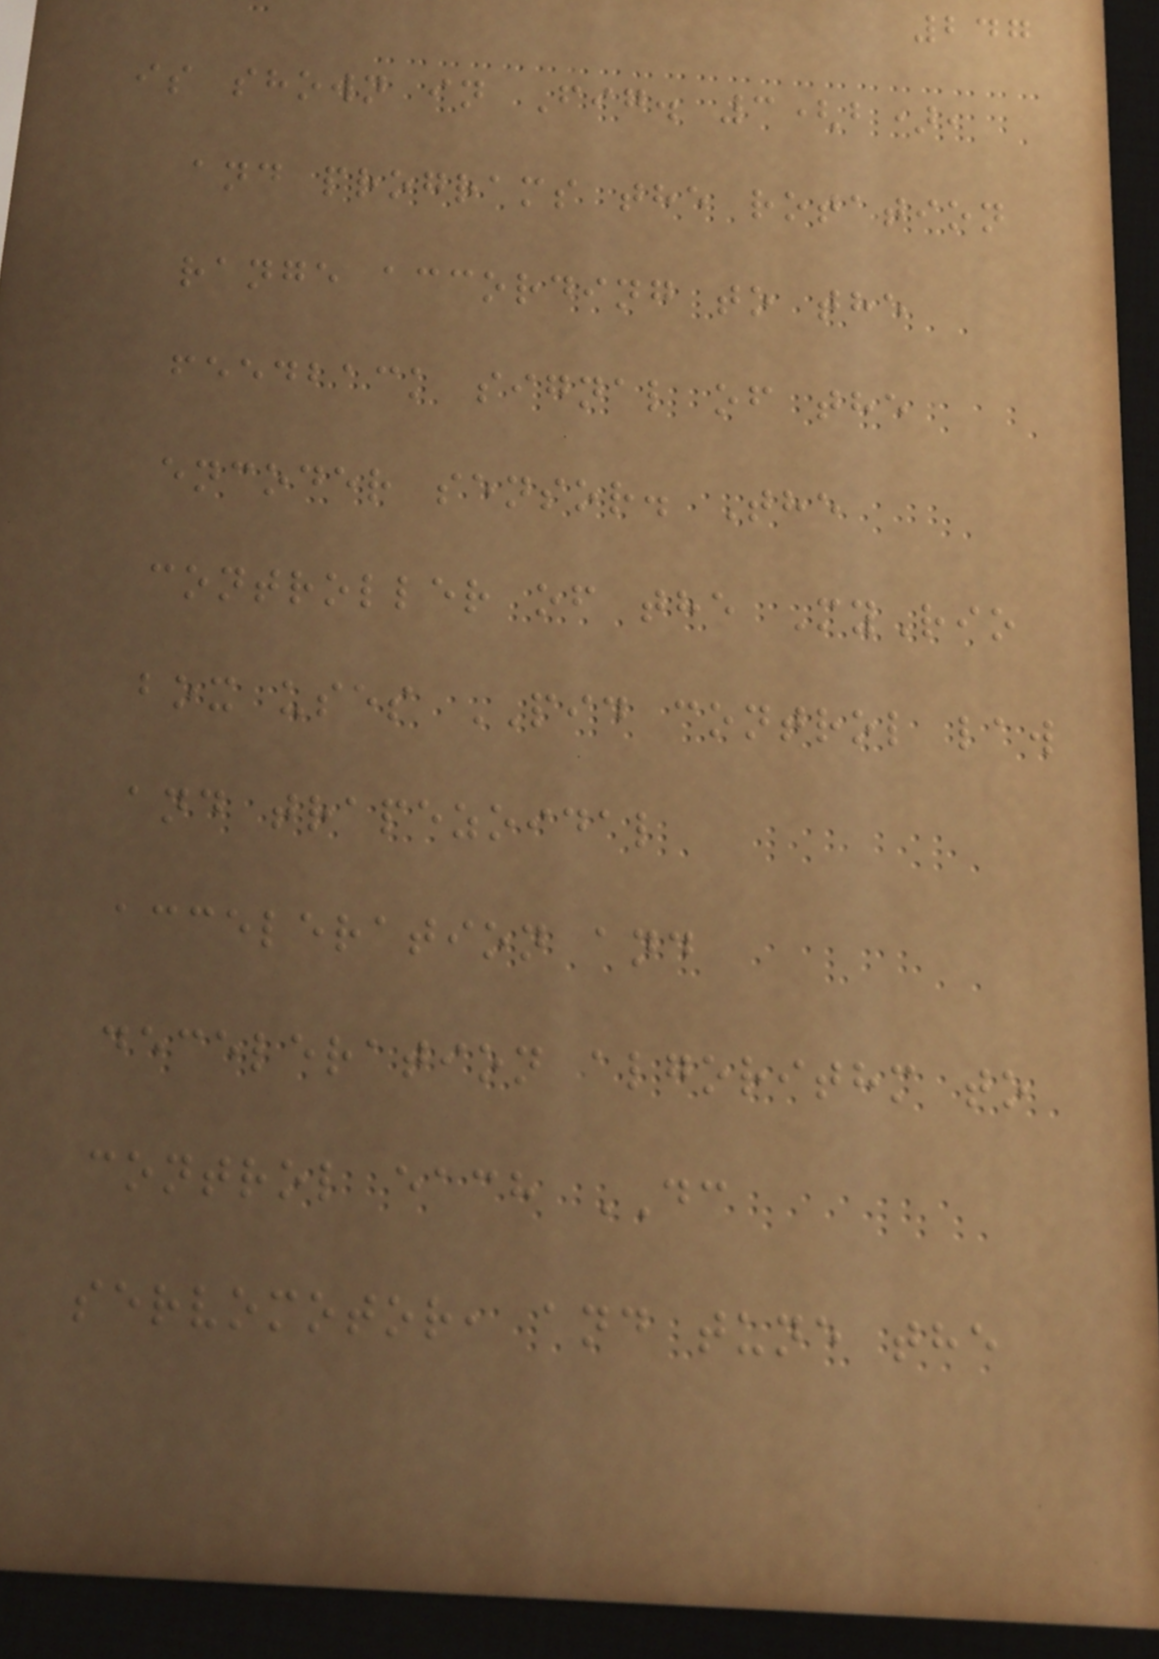247
is shown in Fig. 3(b),
and programs the rotation
range according to the
feedback signal of the
encoder sensor. The
controller of the MyRio
box uses PID control law
and trapezoidal
acceleration and
deceleration algorithm to
control each DC
servomotor, and tune the
